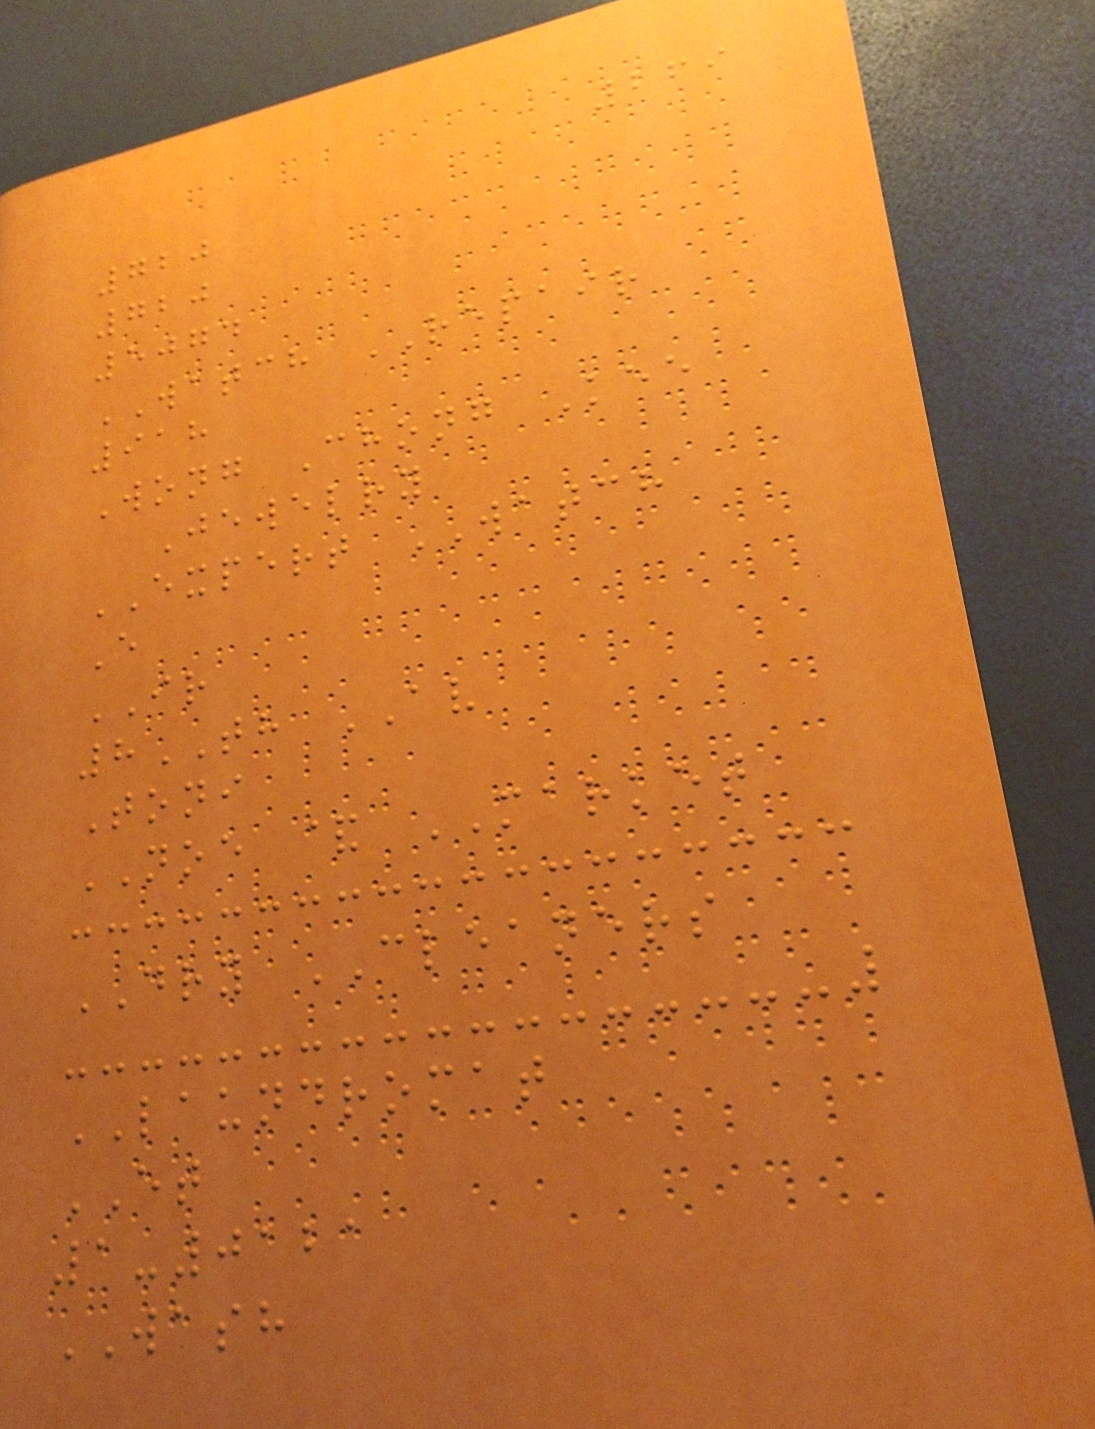269
720
720
5074
WATCH REPAIR
918
Wong Chong Kee
Jewelry
EXPERT WATCH
E
IR
8TH AV
Toni
NOE & MARKET
DRY CLEANERS
LAUNDROMAT
ET
1-0121
WASH
